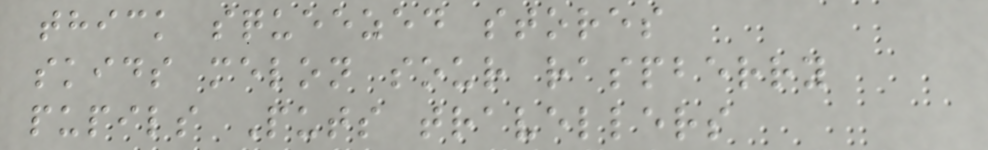thick squeezed stores
skids melon sour raspberry
pupils Puts travellers
